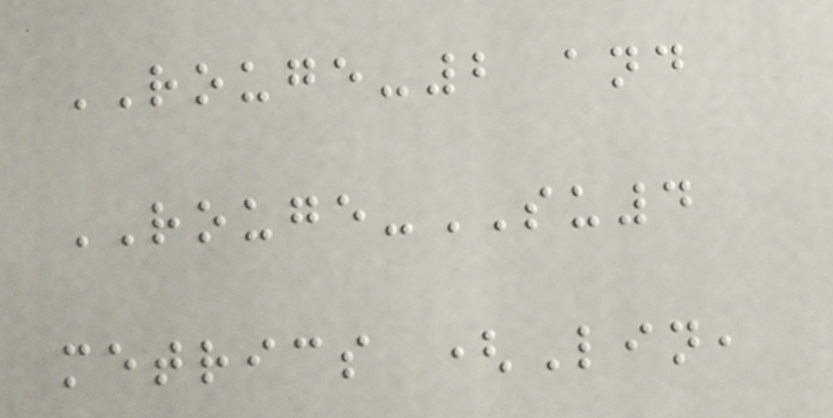ROUGE-2 and
ROUGE-SU4
metrics (Lin,
